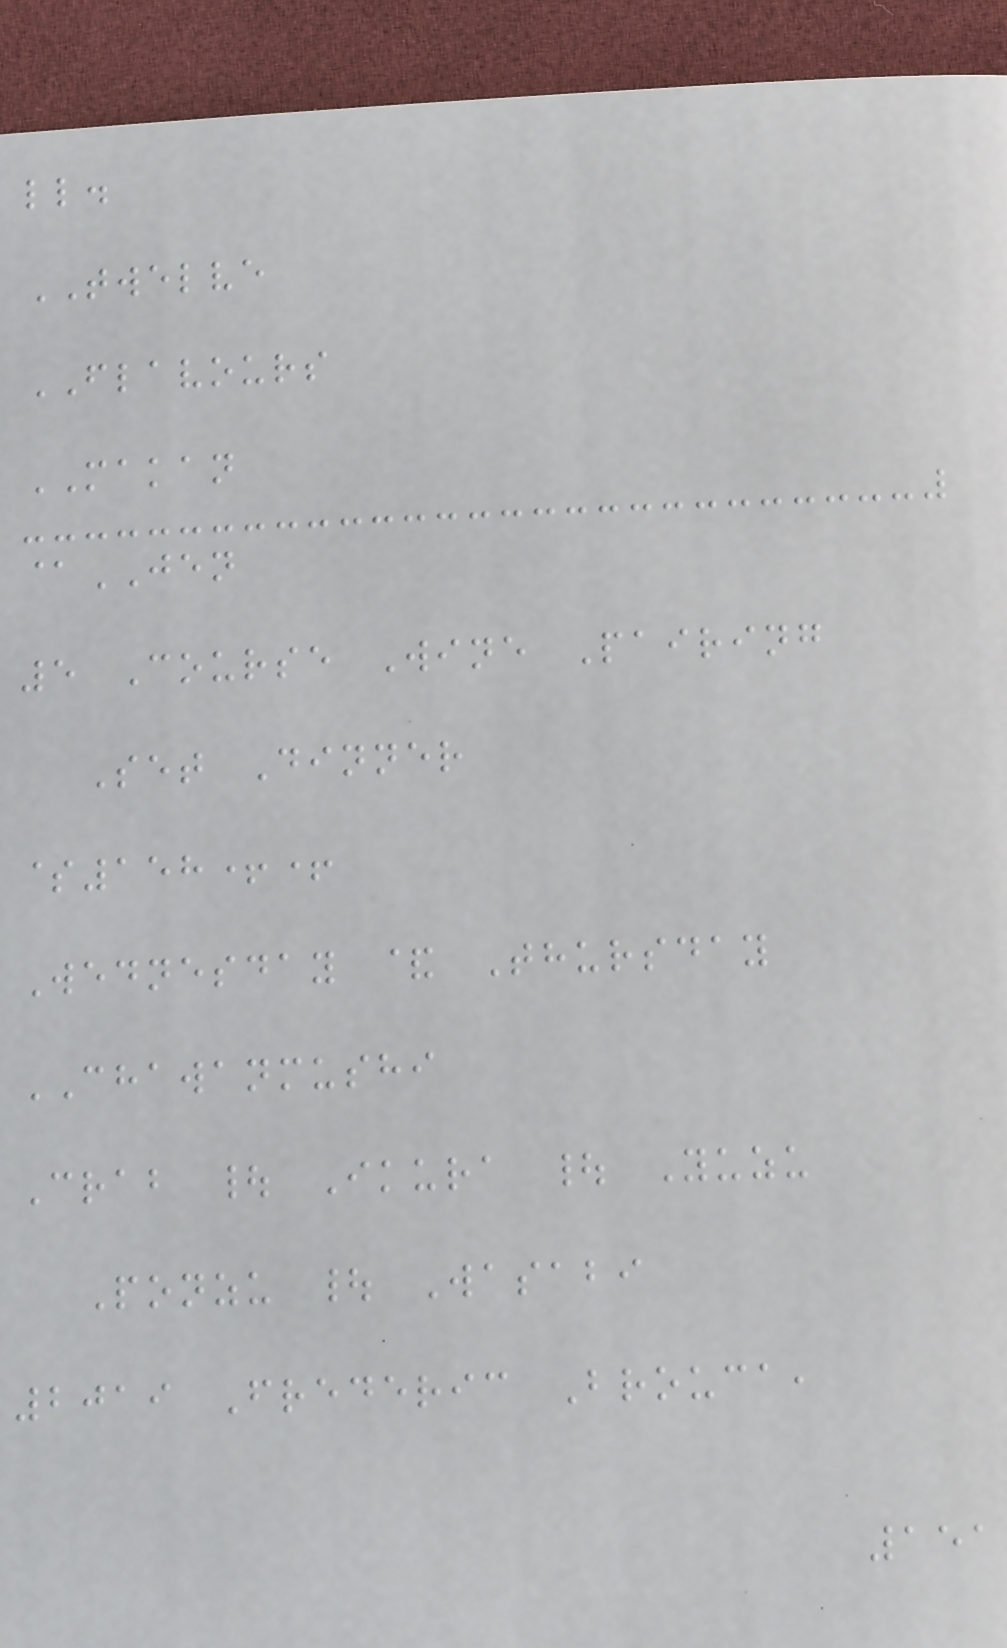ll.
TWELVE
FLAVOURS
MAKAN
@JEN
5 Course Wine Pairing
Set Dinner
$158++
Wednesday & Thursday
CHAWANMUSHI
Crab | Ikura | Yuzu
Ponzu | Wasabi
2019 Frederic Brouca,
151
